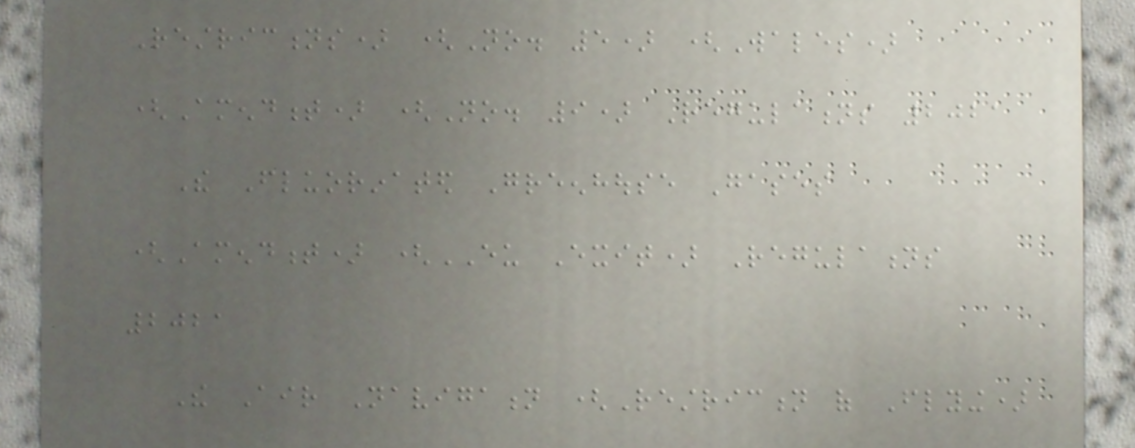Restrictions) (No. 5) (Wales)
(Amendment) (No. 9) Regulations 2021
The Fluorinated Greenhouse Gases
(Amendment) (EU Exit) Regulations
2021
The Air Navigation (Restriction of Flying)
